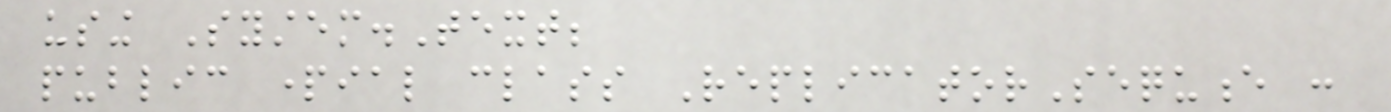using System.Text;
public partial class ReplicatorSequence :
